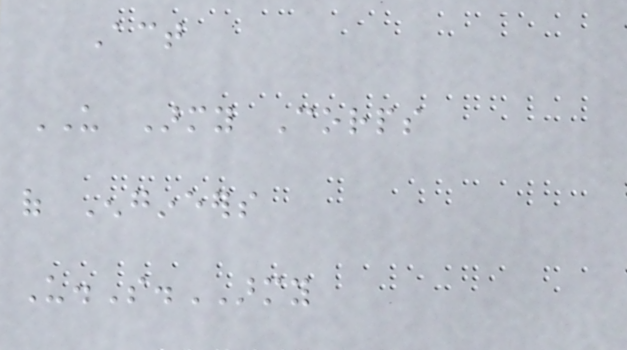Act
US Army Corps
of Engineers
U.S.ARMY
